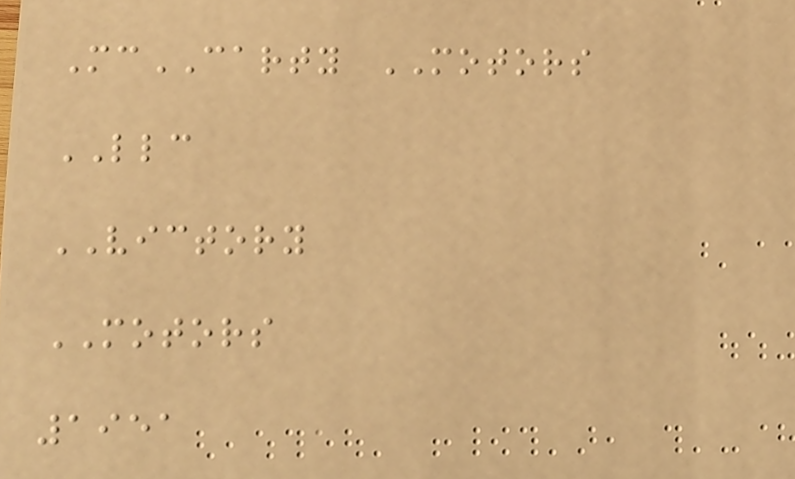McCARTY MOTORS
LLC
VICTORY
MOTORS
1951
